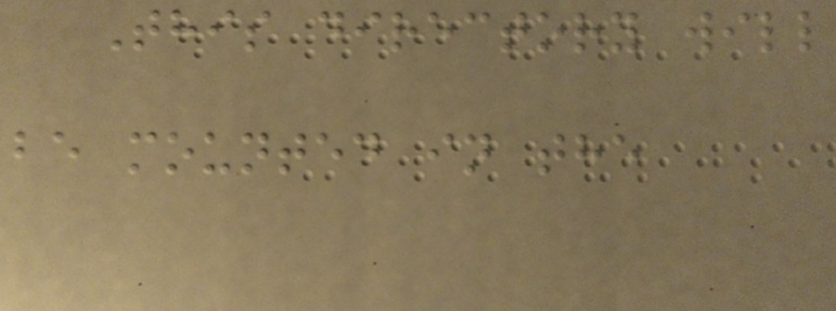This directory will
be mounted in the
